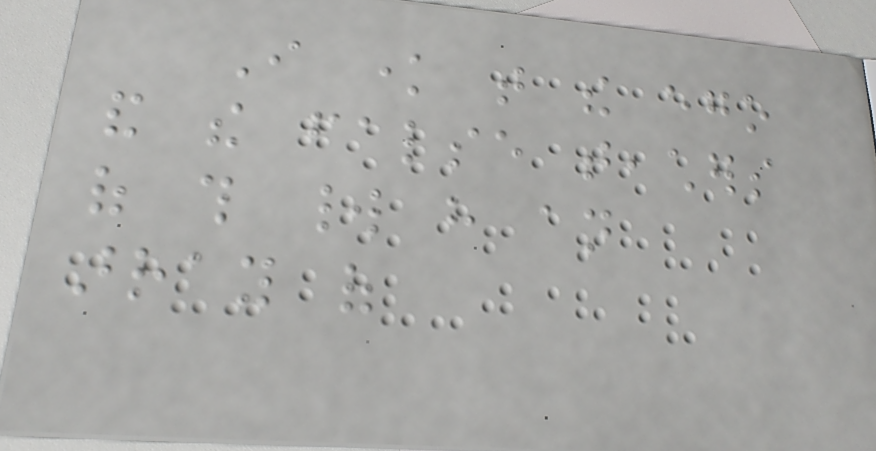I know that the ego
and the false teachers
of this world have an
array of
